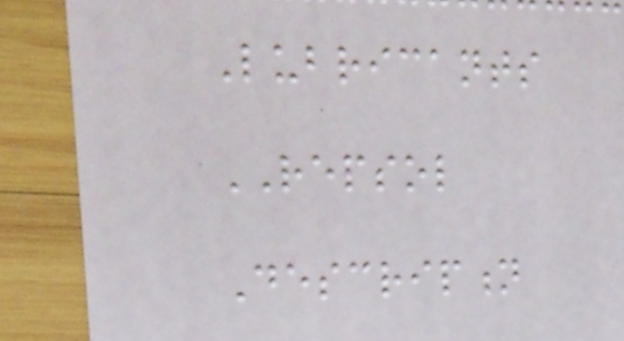Lubricants
REPSOL
Description
